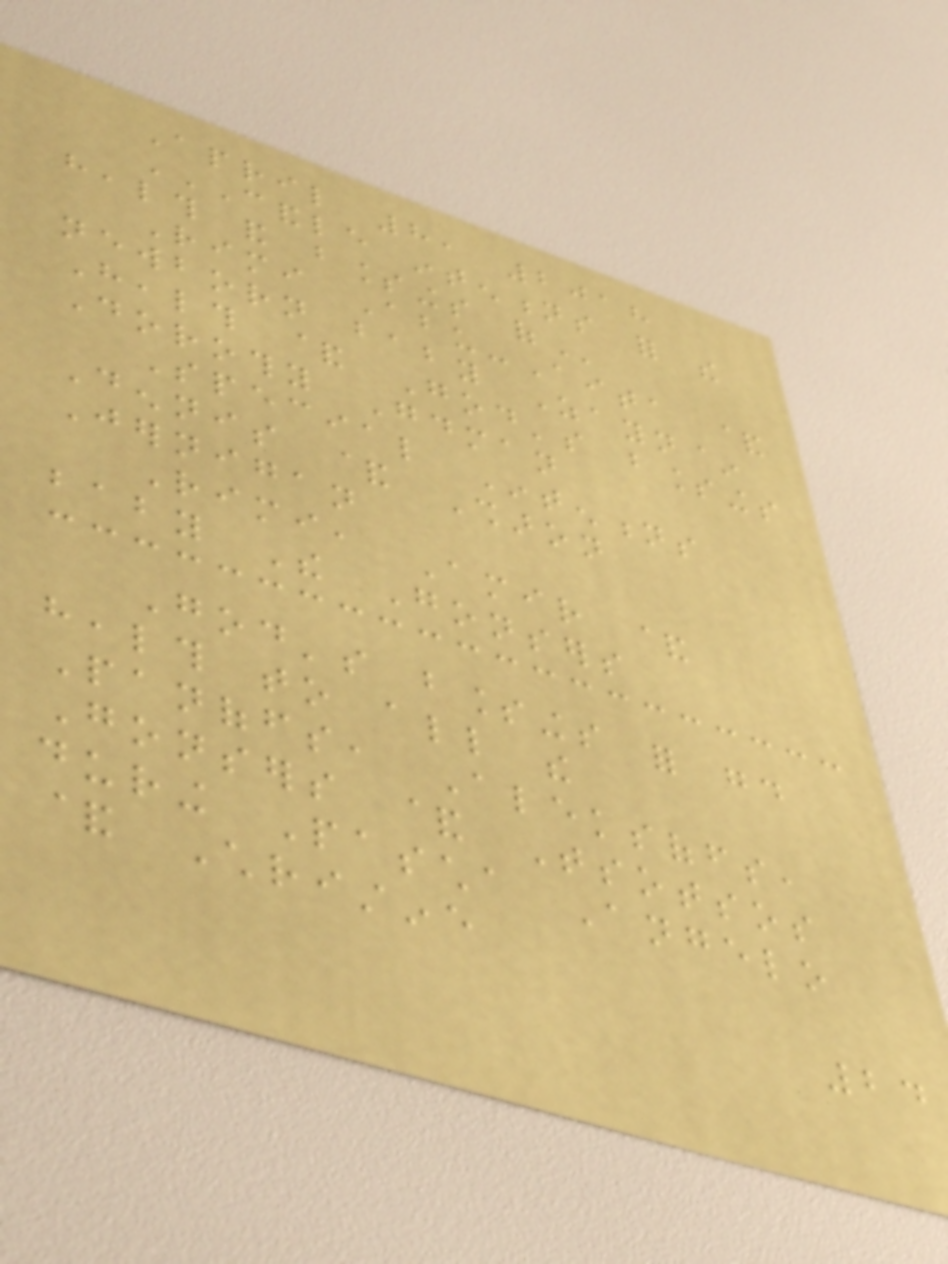April 8, 2018
CANDLE INTENTIONS FOR THE
HEALTH AND BLESSINGS OF
Rimi Abu-Aita &
newborn baby Zayn~
Health & God's blessings
Dorothy Goodman
Special Intentions
Dennis & Sharon
Jernigan
Rimi, Amir &
baby The Gonsers
God's blessings for good
health to all the
Panoffs, Aleksoffs,
Gonsers & Tsotsos
during Pascha Angelo
& Christine
24
